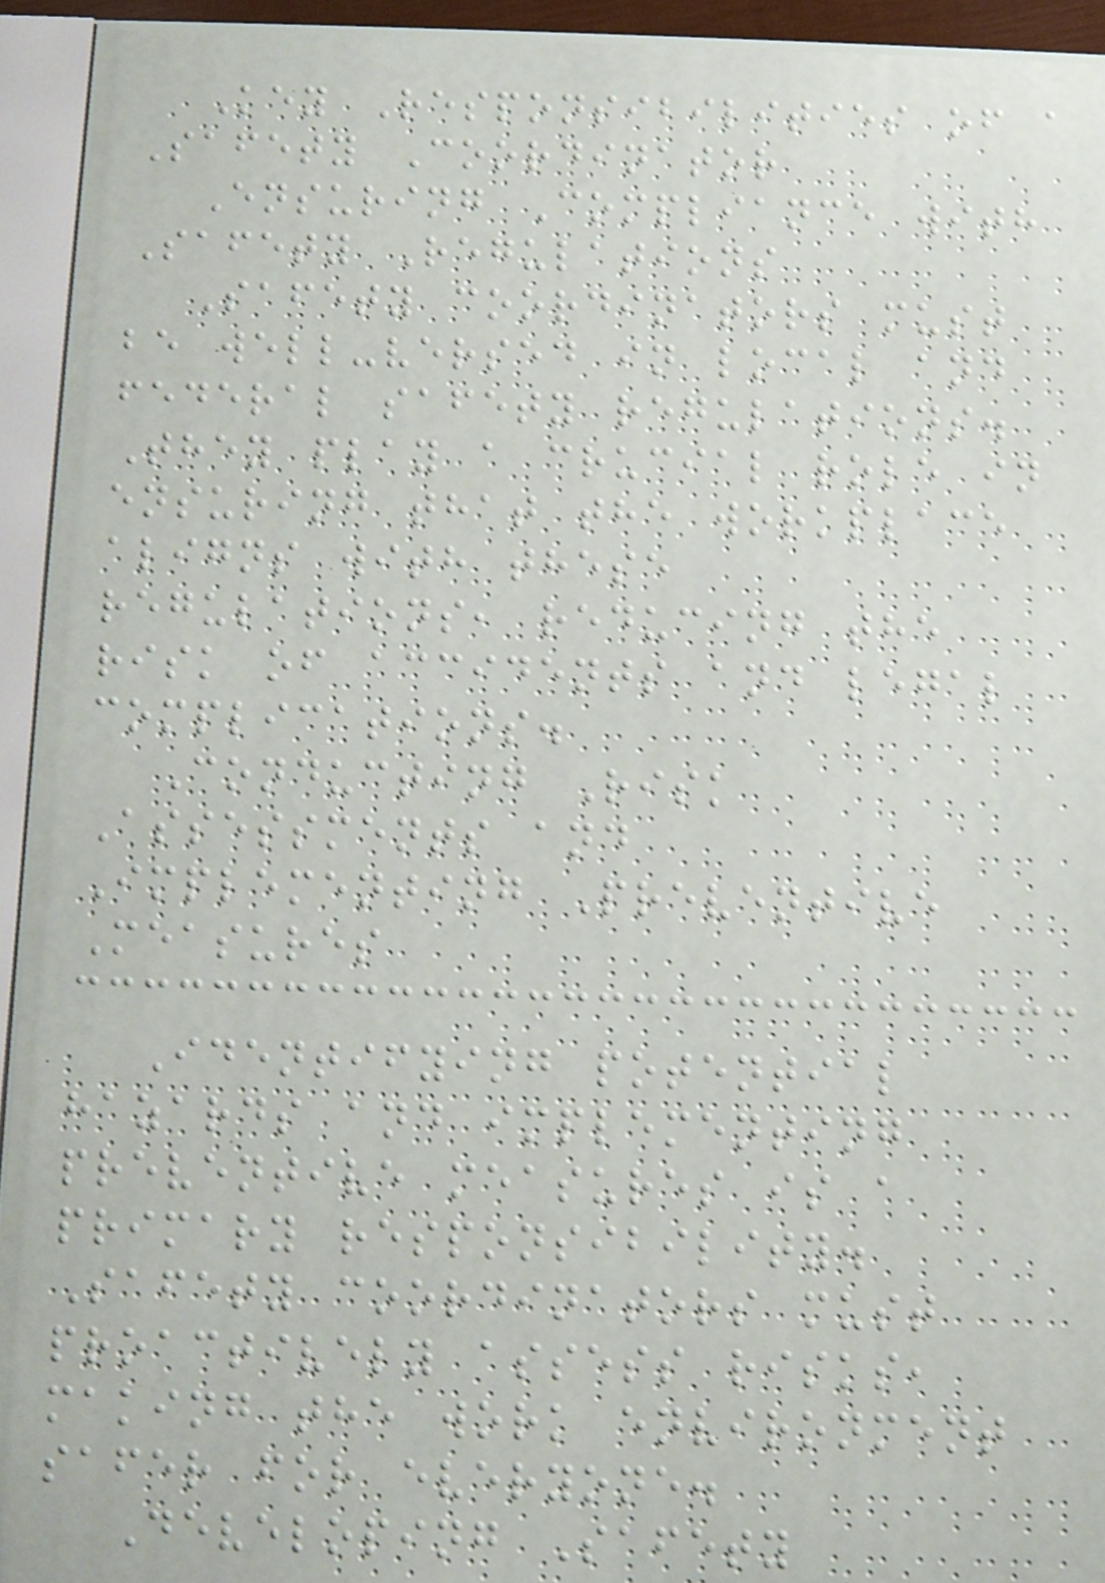Key Responsibilities of a
Safety Coordinator
Ensuring Compliance with
Safety Regulations
Safety coordinators must
be well-versed in local and
federal safety regulations.
They play a crucial role in
ensuring that the workplace
aligns with these
regulations, reducing the
risk of accidents and legal
complications.
Conducting Risk
Assessments and
Implementing Preventive
Measures
Identifying potential
hazards and implementing
preventive measures is a
primary responsibility.
Safety coordinators must
proactively assess risks,
making the work environment
safer for everyone.
Developing Safety
